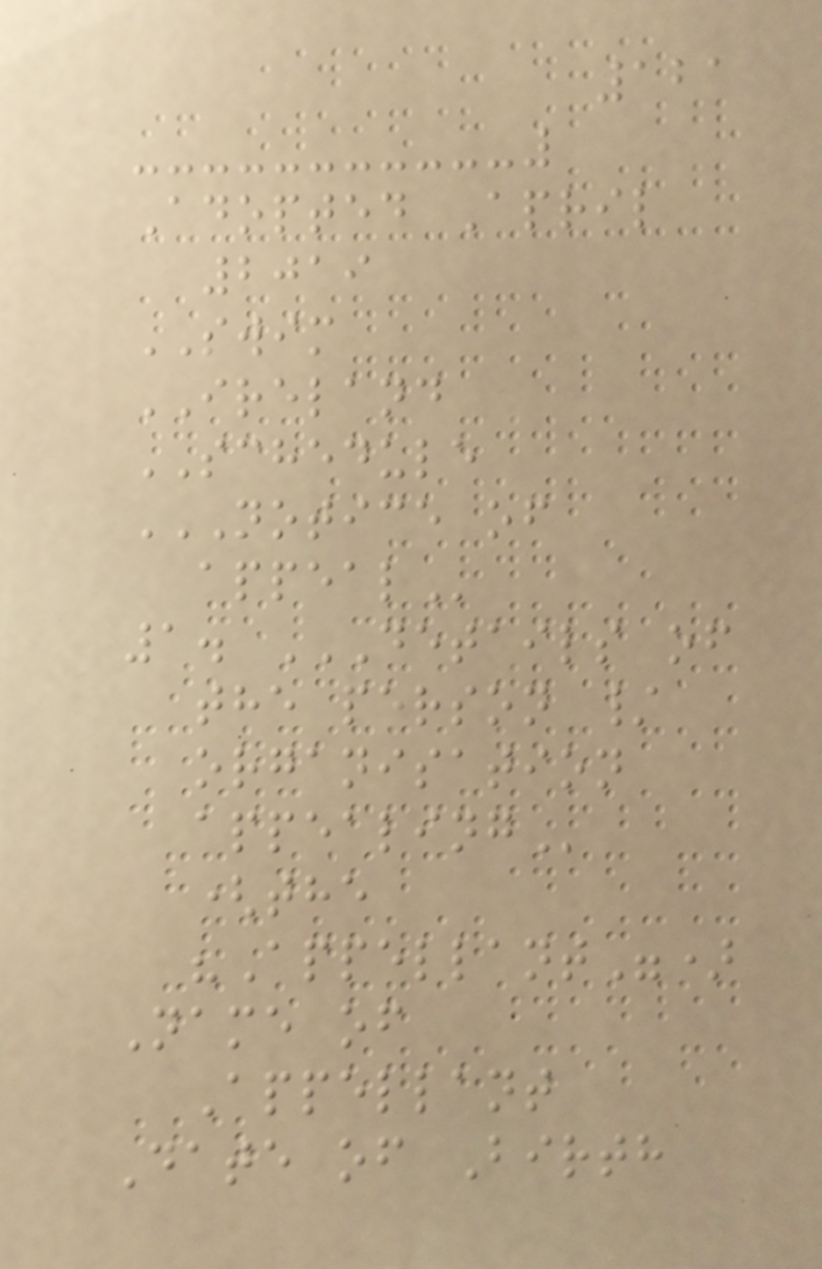121
Adopted April
2019
SWIM
IRELAND
SCHEDULE
NOTICE OF
APPEAL
1. DETAILS OF
THE PERSON /
ORGANISATION
APPEALING
(the
"Appellant")
Name of
Appellant
Date of Birth
